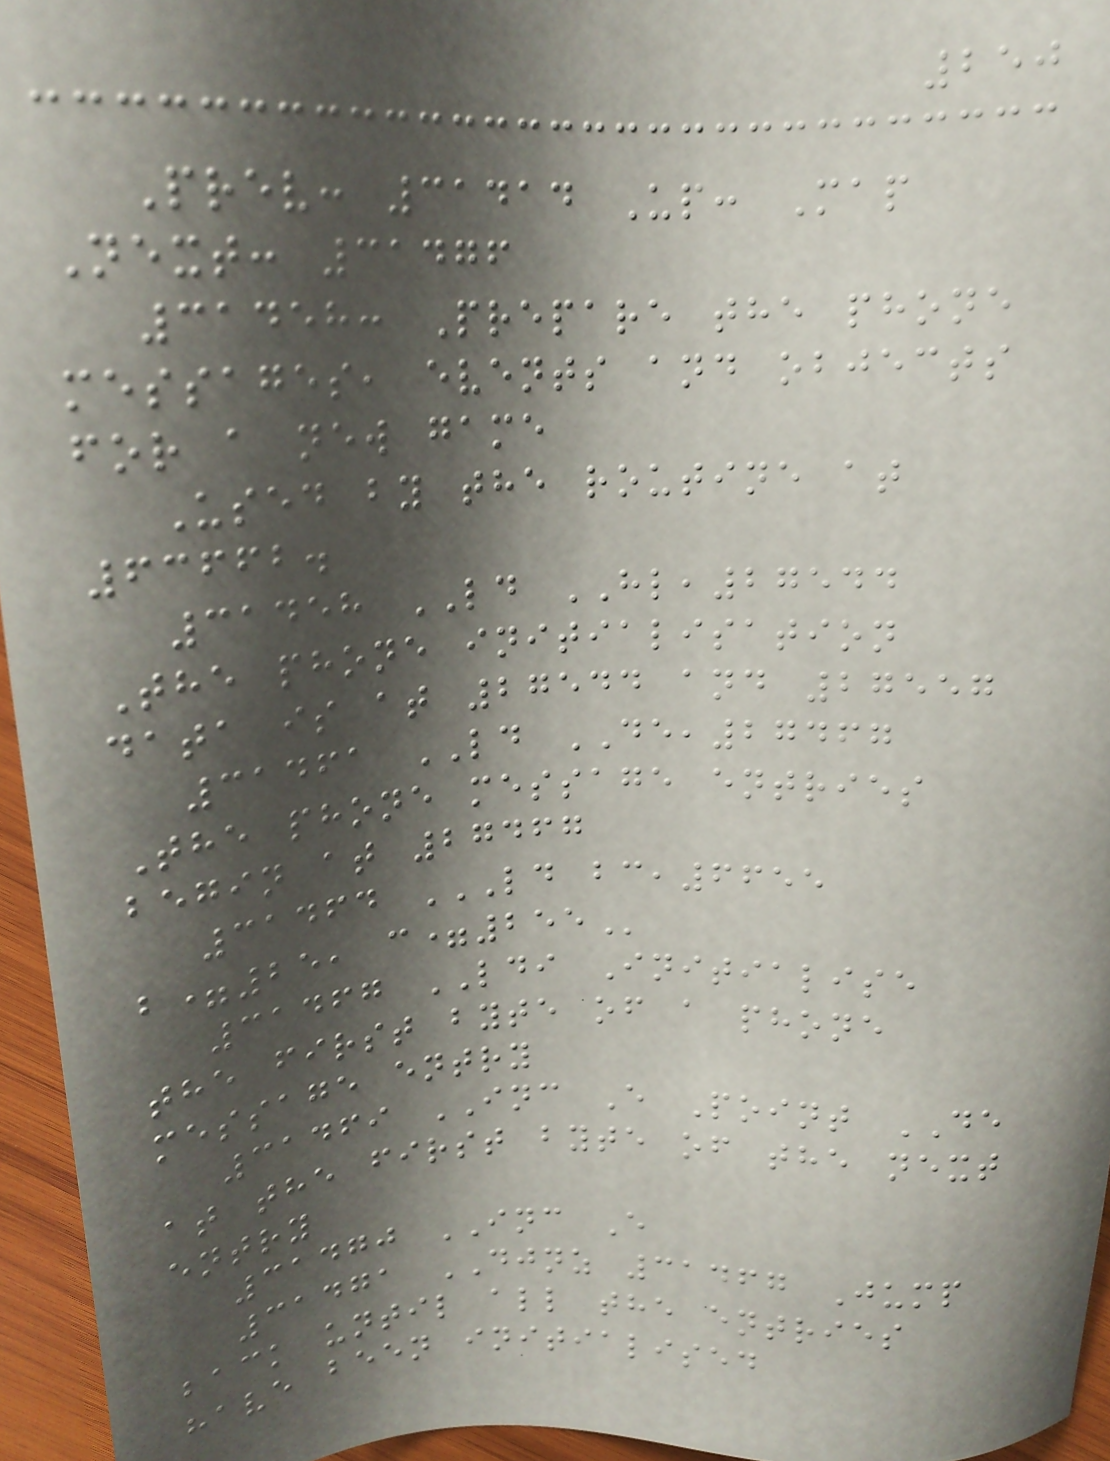250
Prev: 31414 Up: Map
Next: 31476
31458: Prepare the phone
messages, events and objects
for a new game
Used by the routine at
63662.
31458 LD HL,27544
The phone initialisation
data is at 27544 and 27557
31461 LD DE,27467
The phone message entries
begin at 27467
31464 LD BC,6655
B=25, C=255
31467 LDI Initialise
the first byte of a phone
message entry
31469 INC E Point DE
at the first byte of the next
entry
31470 INC E
31471 DJNZ 31467 Jump
back until all the entries
have been initialised
